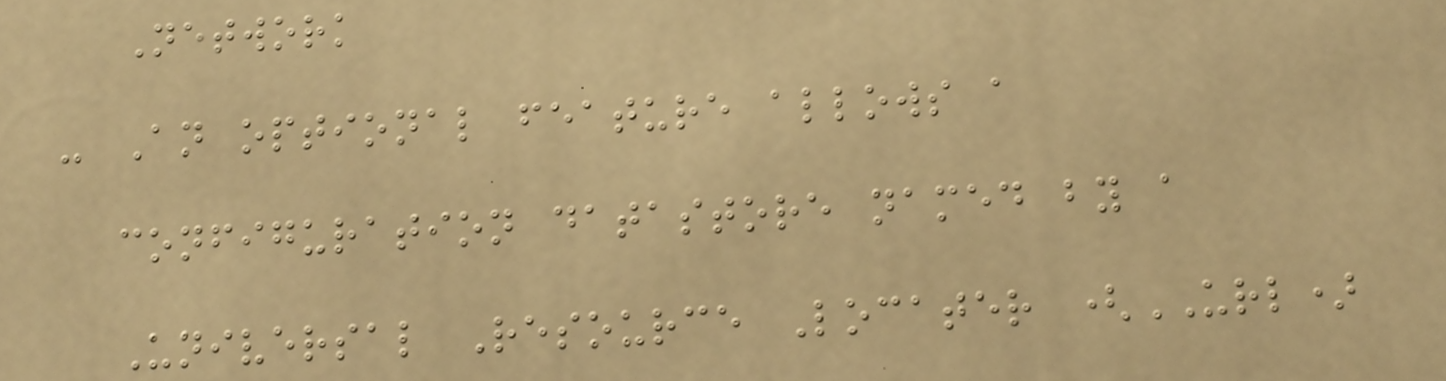Network
- An optional feature allows a
configuration datastore named by a
Universal Resource Locater (URL)
